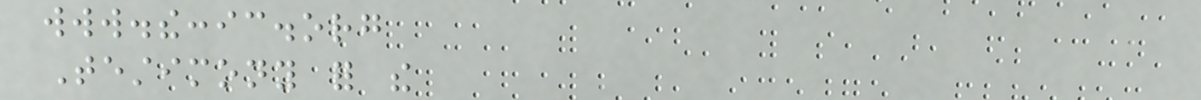www.theccic.org
Testimony for the
